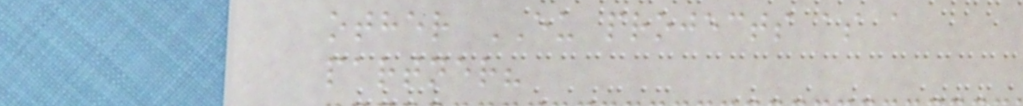other EU projects as a
partner?
